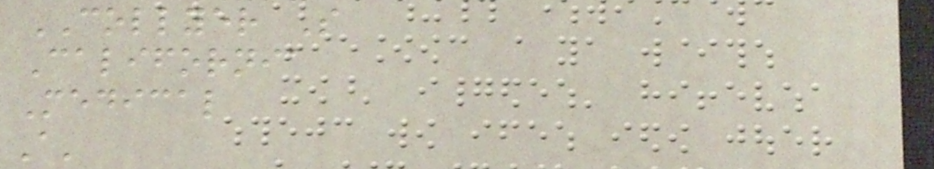COLLYER S
California
Medical
A'
